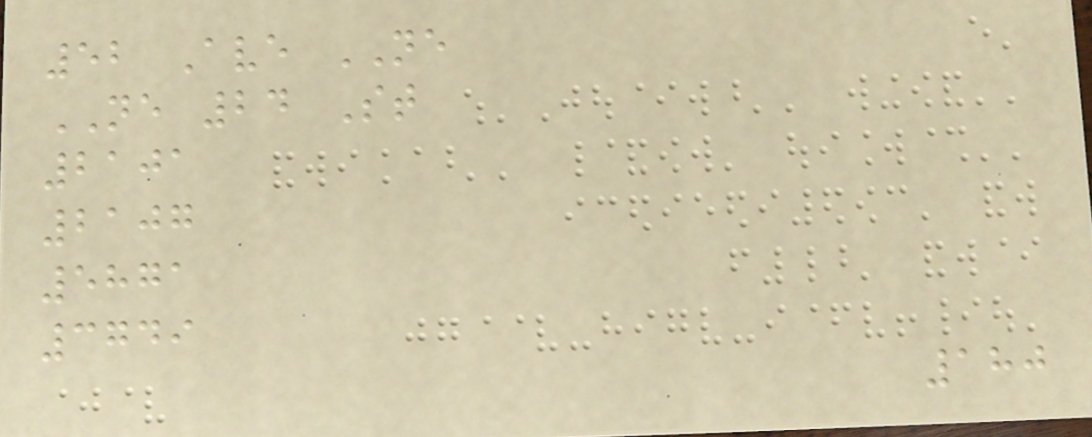52 Ave NE
NE 24 St
2101
2107
5871
3749
180
